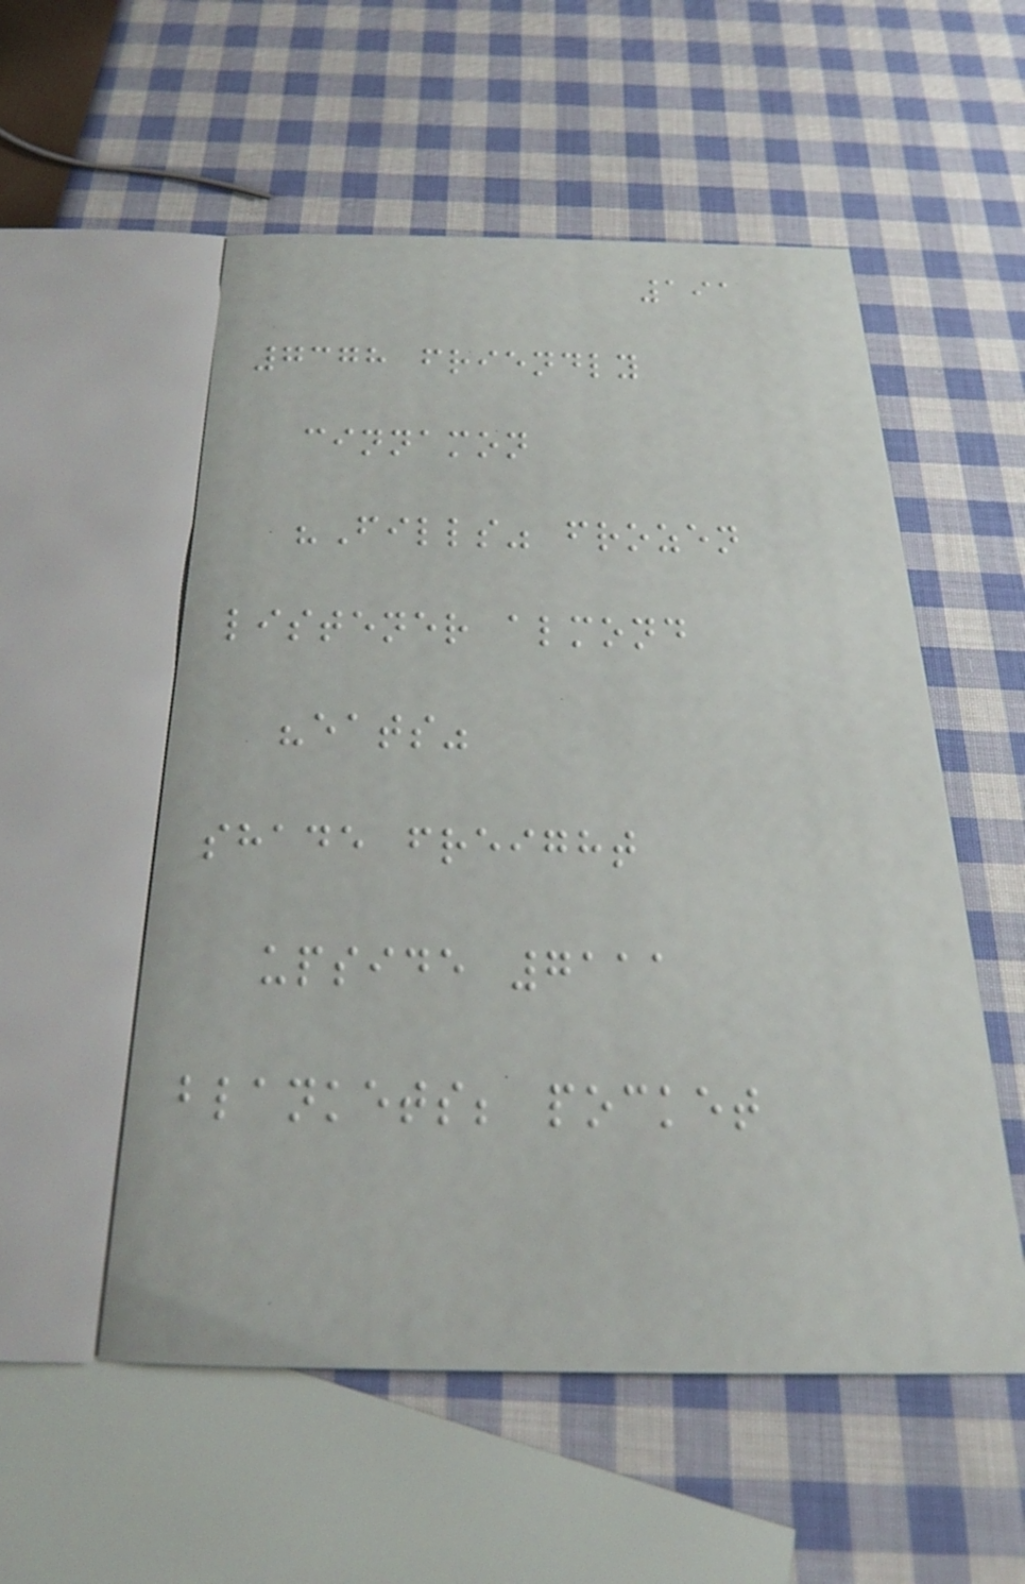191
7378 friendly
cinnamon
"Fills" frozen
listener almond
"eats"
shade freight
upside 7111
blankets; pocket
